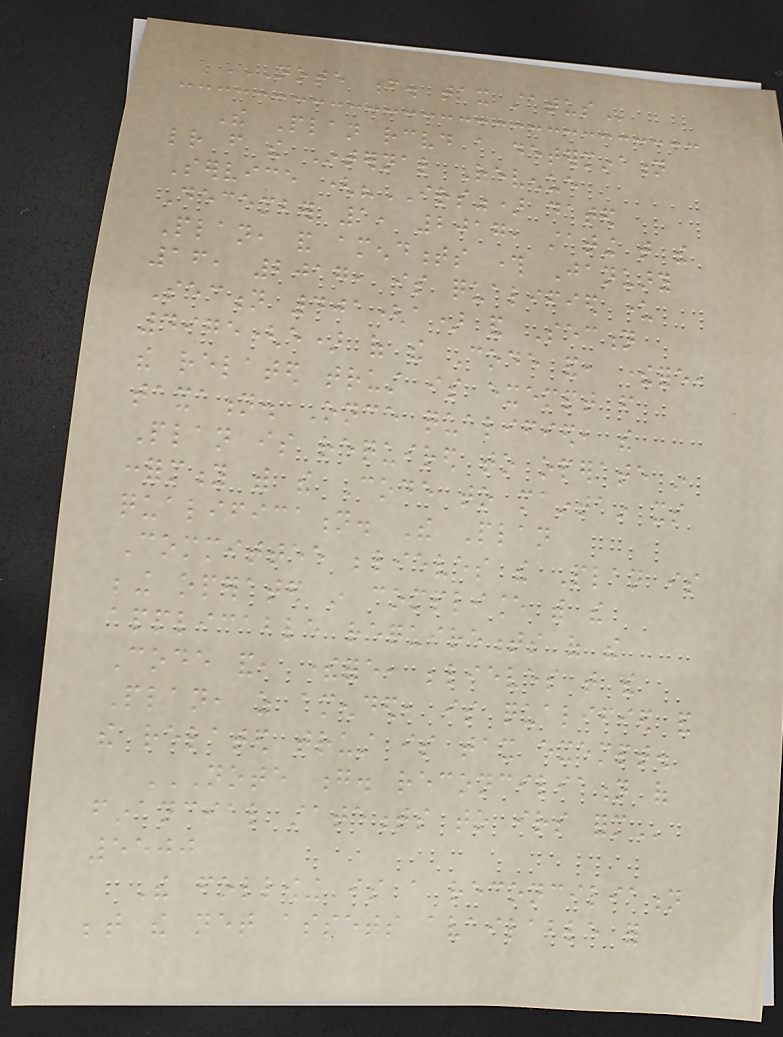NOTE F. TAX STATUS
The Plan received a determination
letter from the Internal Revenue
Service ("IRS") dated
December 1, 2017, stating that the
Plan, and amendments through January
16, 2017, is qualified under
Section 401(a) and Section
4975(e) of the Code and, therefore,
the related trust is exempt from
taxation. Once qualified, the
Plan is required to operate in
conformity with the Code to maintain its
qualification. The Plan
Committee believes the Plan is
being operated in compliance with the
applicable requirements of the
Code and, therefore, believes that the
Plan, as amended, is qualified and
the related trust is tax exempt.
NOTE G. RECONCILIATION OF
FINANCIAL STATEMENTS TO IRS FORM
5500
The following is a reconciliation
between the net assets available for
